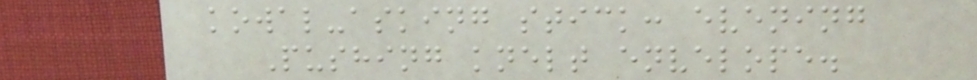kowal-asking stick: evening
Pushing knelt envelope.
